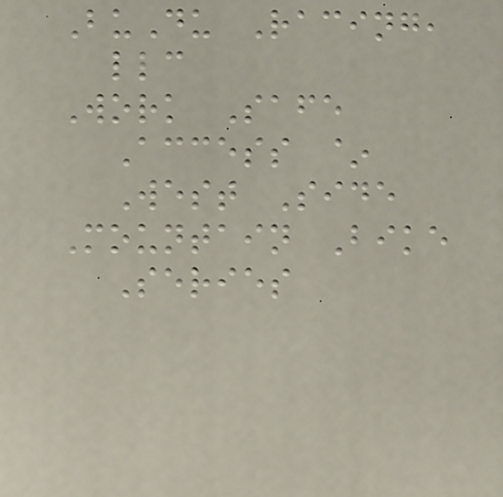BuDu Racing,
llc
Work Safe
Access ~
West Side
Mountain Bike
Series
